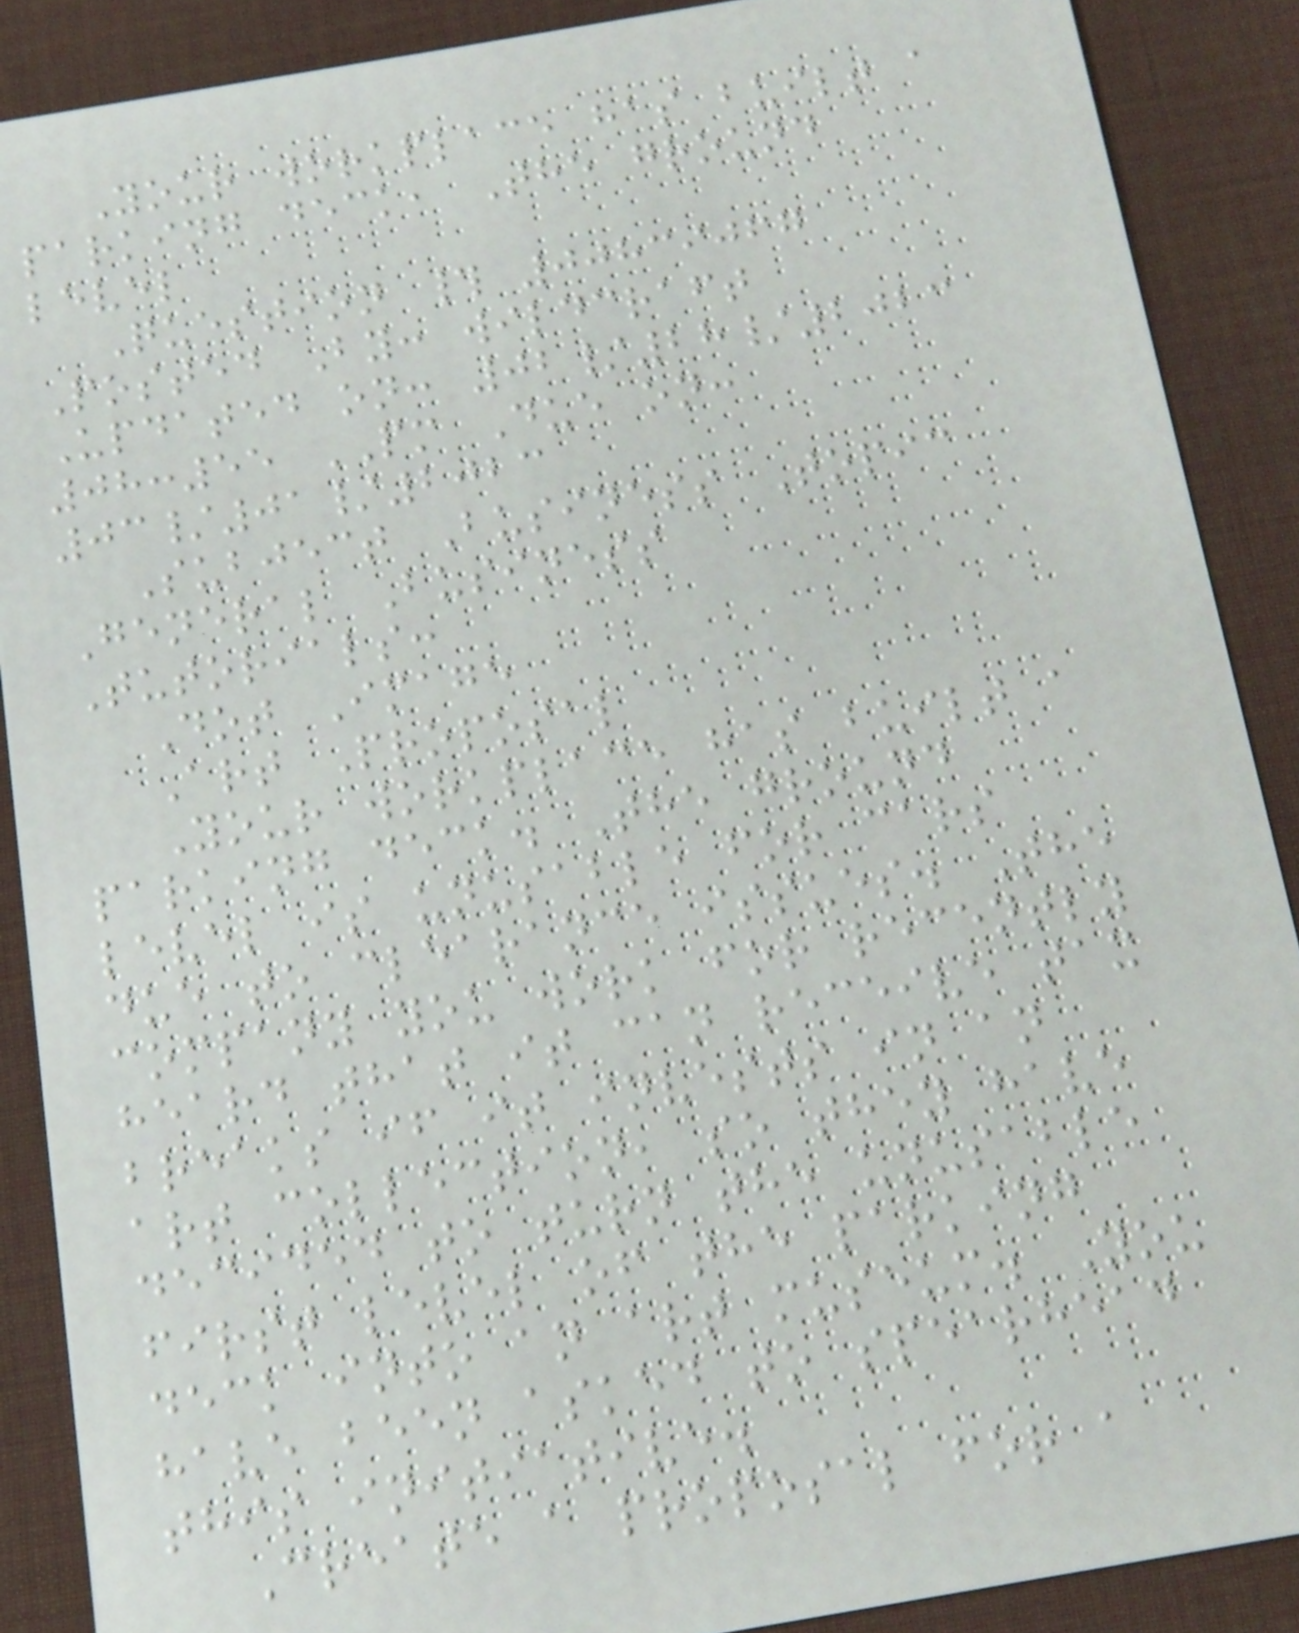Your workplace has built a
parking deck, The ground
level
Question # 00839067
Posted By: wildcraft
Updated on: 02/28/2023
08:55 PM Due on:
03/01/2023
Subject Business Topic
General Business
Tutorials:
Dot Image
Art Proposal
Your workplace has built a
parking deck. The ground
level is unusable for cars
due to clearance issues. The
company you work for recently
heard that it can receive tax
breaks if it invests in an
art collection, so they have
decided to turn the unusable
first level of the parking
deck into an art museum. You
have been asked to spearhead
this initiative.
Create a proposal for a
